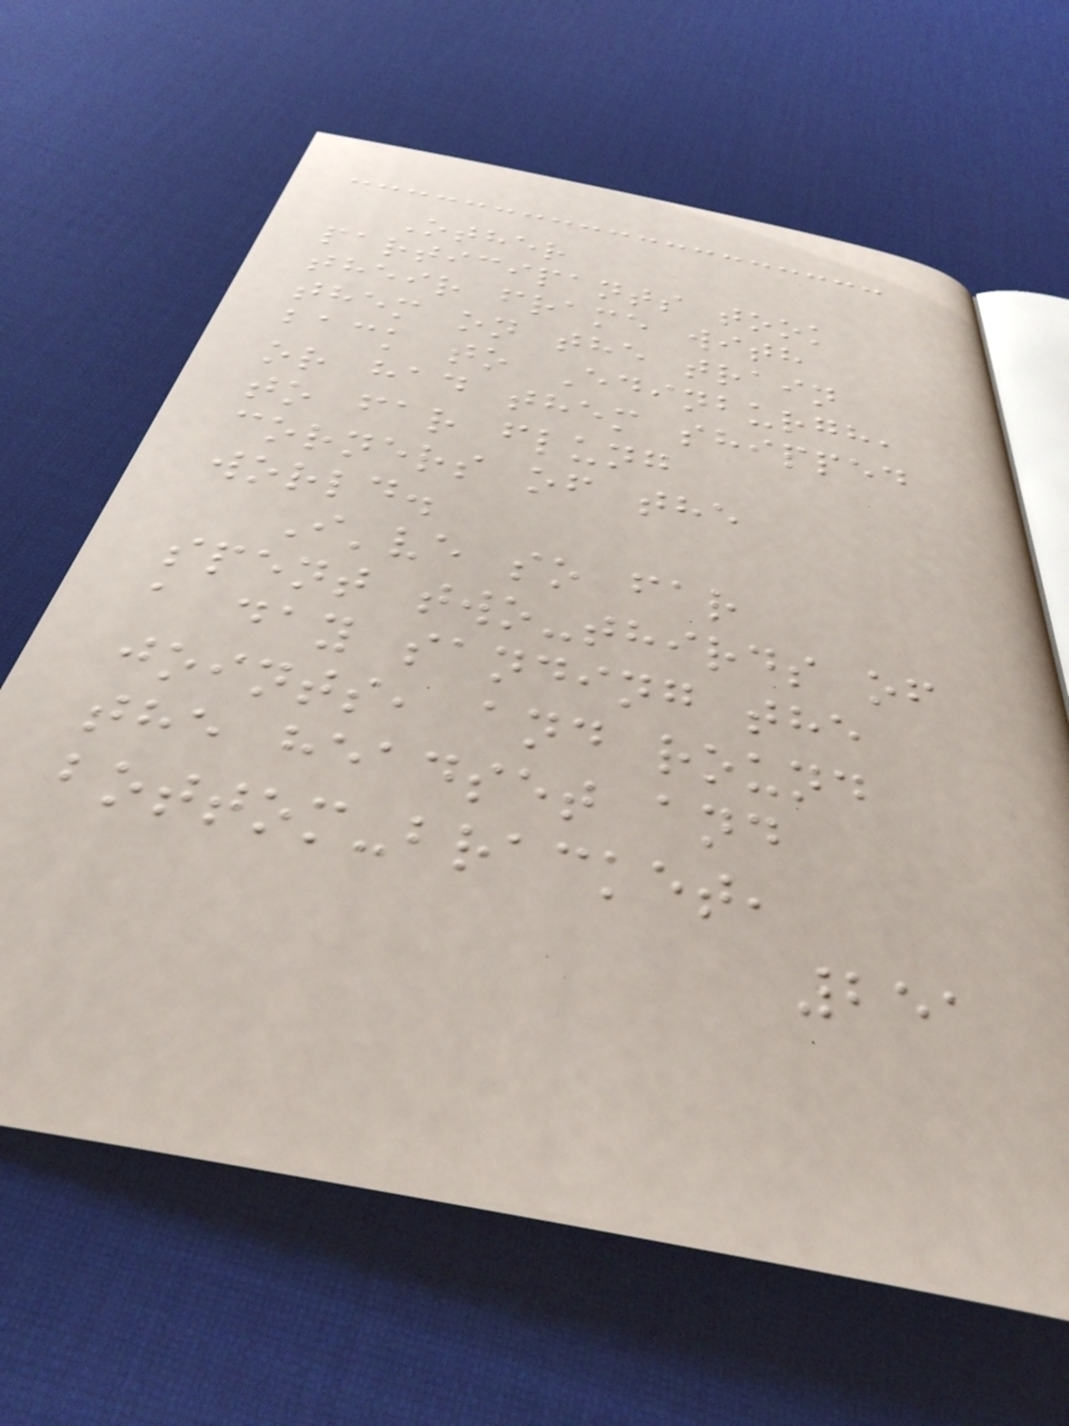Other
participants took
their frame with
them on the train
back to Edinburgh,
or had them shipped
to far flung
corners of the
world.
I've so far
spent two-thirds of
a day sanding the
joints, and round
the headset and
bottom-bracket,
251
